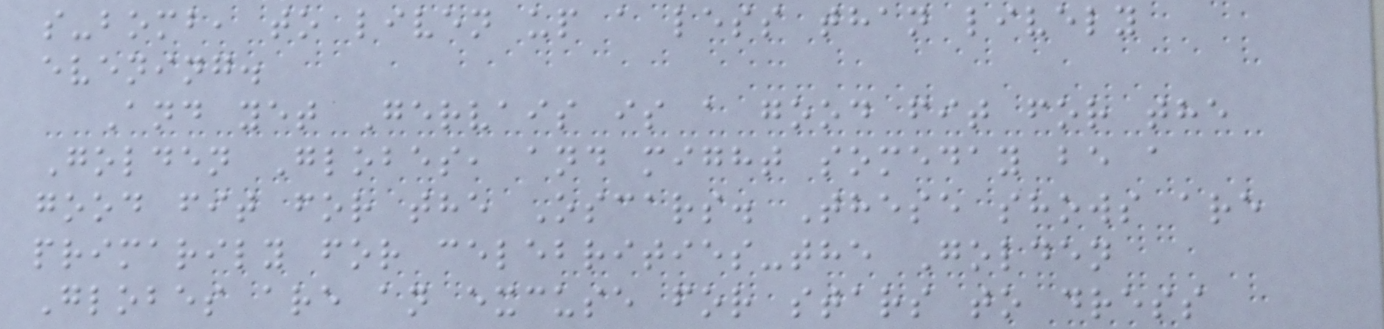s-bomb, to liven up a less than lively
evening.
And yet Gervais is a good fit for the
Golden Globes, and might someday be a
good fit for the Oscars. These shows are
primarily for celebrities-the Golden
Globes are an excuse for stars to dress
